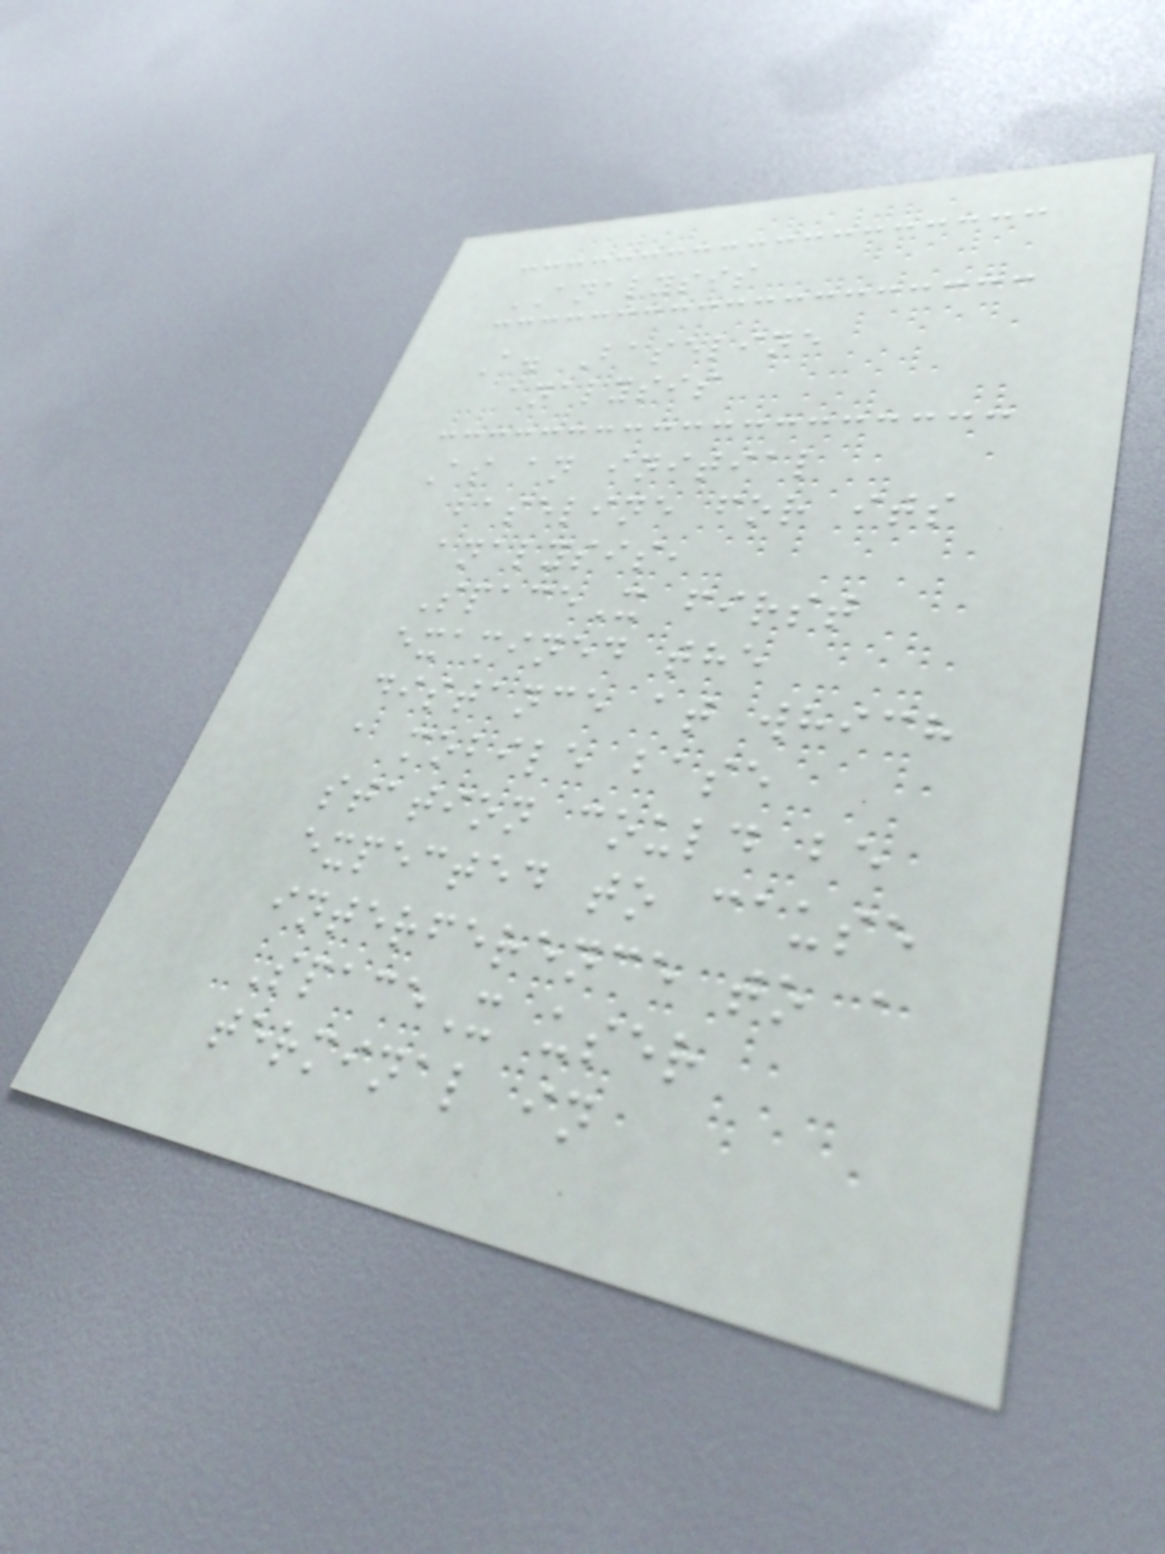ANALYSIS
A. Baseline
analysis
As an initial
baseline for its
analysis,
SpaceX first
examined the
distance at which
a mobile base
station could be
expected to cause
interference to a
SpaceX user
terminal in
